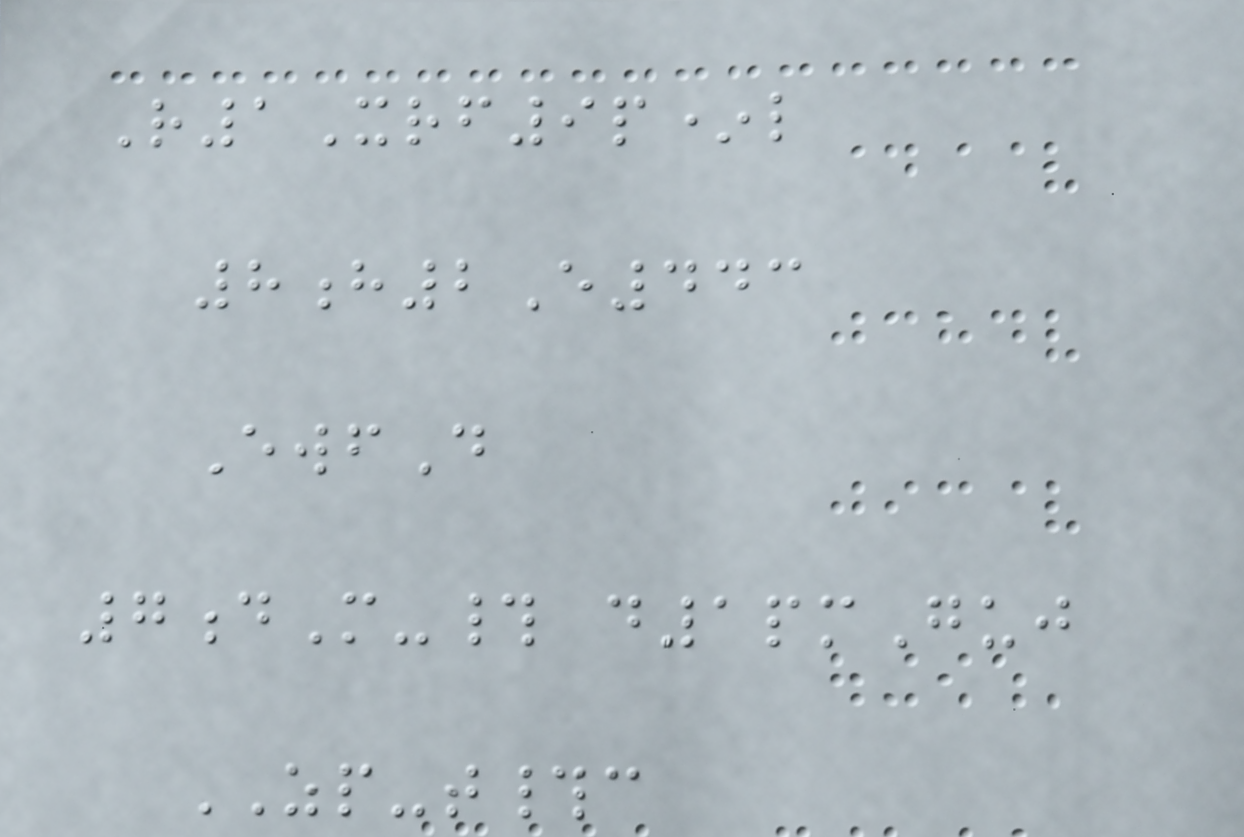R1Xrf9p*l
8h2E443
EwfD
7dM-# d1pmGuj
ZP-t#c
